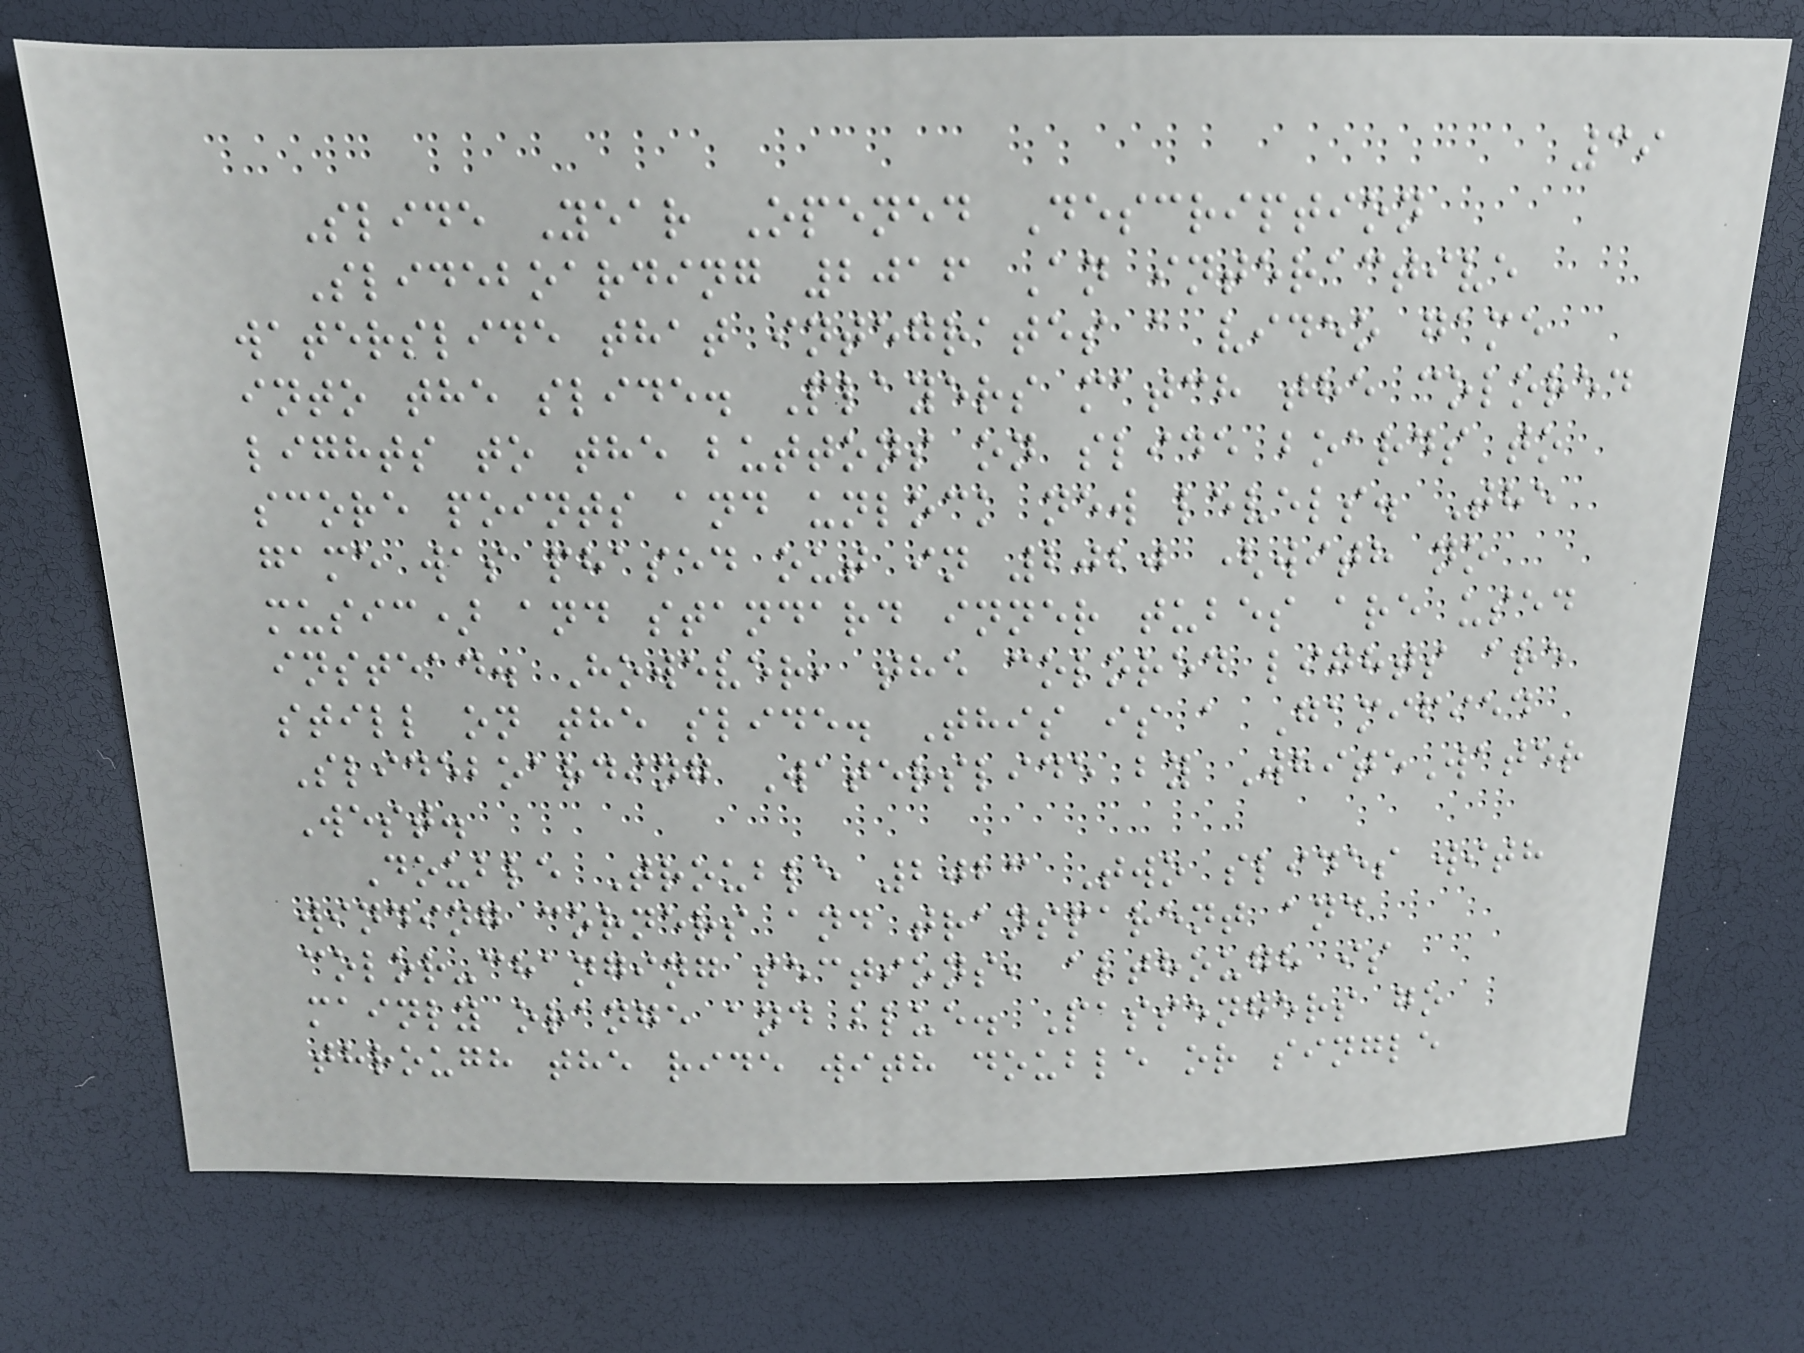39
Slide Year Opened Description
Slideboarding 2016 An interactive
waterslide that integrates a video game
into the slide. Players match the colored
lights to the buttons on slide boards to
score points and unlock new levels. The
game was phased out in 2020 (with no
music) and standard inner tubes are used
instead. However, the colored lights are
still on the slide. This is a Gamified
Slideboarding Waterslide by WhiteWater
West.
Double Trouble 2023 Two slides with
winding corners and transparent and
color-changing sections, although is
mainly orange and blue. Passengers go
through the ride with double or single
